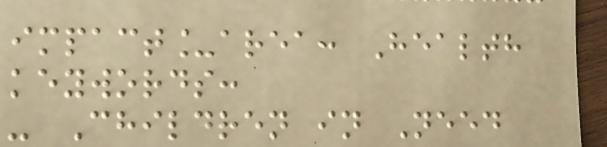impact_area: Health
keywords:
- Children in Need
